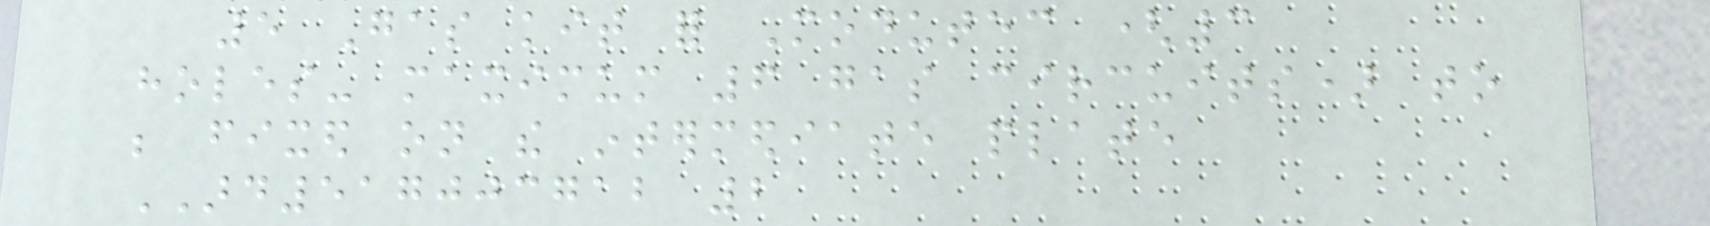5 Gas kit for Modutec (3
holes- maximum 6 gas circuits) to
be fixed on the intermediate plate
ARD517003712 2
